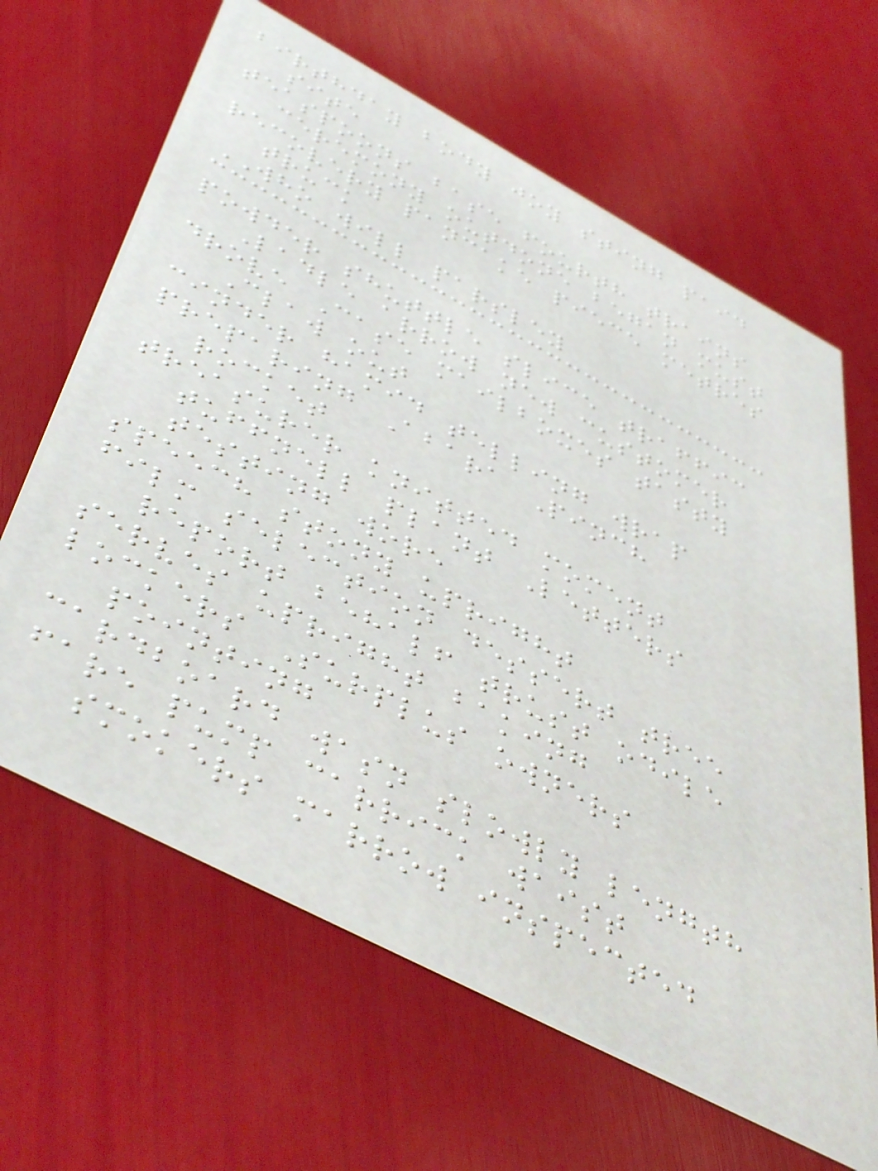birthday body joy sting paid
site
teaspoons base fourth trains
ceremony outdone began must
recovery pancake piece metres
truck
WHO will parsley
powder shuttle slice traffic
Ladle arrow new customer
drove Case mailboxes tasty
Claw out
cinder hamid telling wrap
preparing Abara Pinch
rocket
treasurer knitted moment
tuffnell plant Letters
testing wore
speech stony upright
film selection dessert tree
report behalf trust odile
serves upright baking
lockers Surplus owners
pointing
cardboard wasn slowly length
fare pump carrick waist
smokers marrow inspected
